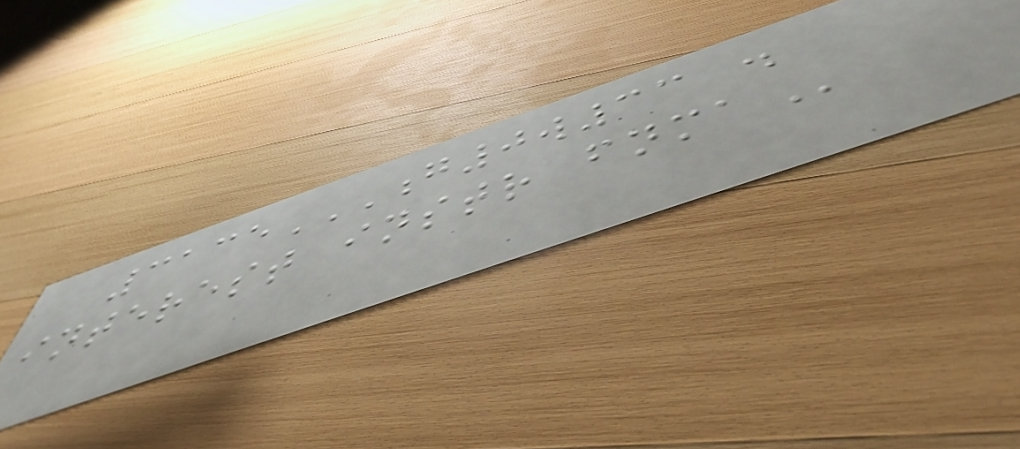3135G0W33 .
INTEREST INSTR FNMA
